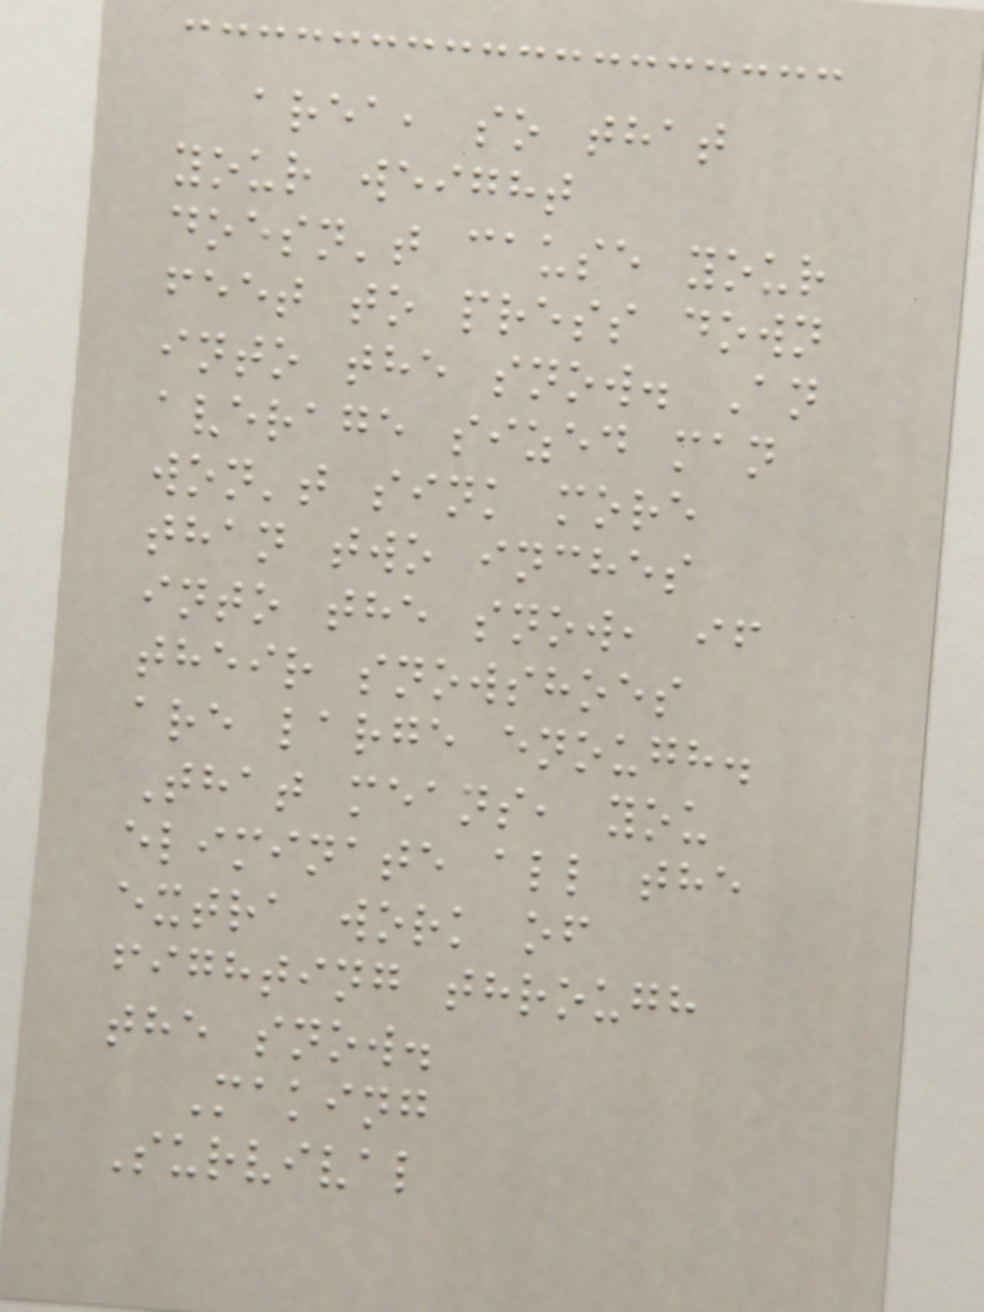area, so that
your weight
doesn't cause your
feet to press down
into the snow. An
average sized man
won't sink more
than two inches
into the snow, if
their snowshoes
are large enough.
That means, you
eliminate all the
extra work of
fighting through
the snow.
Making
Survival
